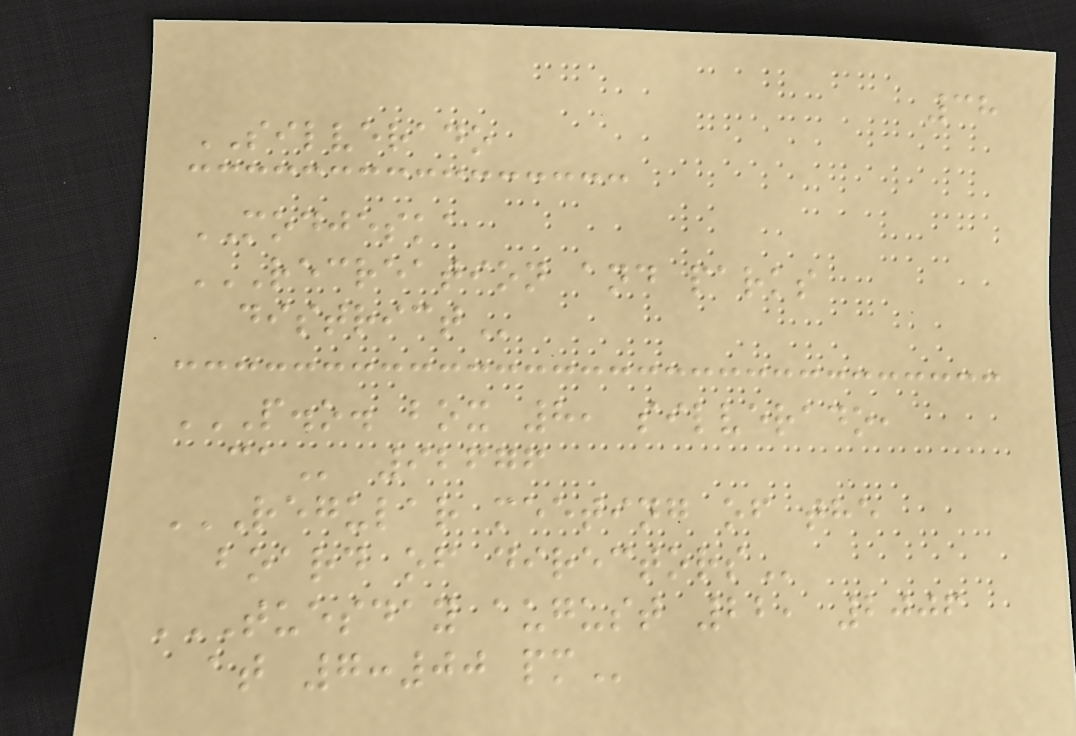38
SILVERADO
MODJESKA
RECREATION AND PARKS
DISTRICT
P.O. BOX 8, SILVERADO,
CA 92676
REGULAR MEETING OF THE
BOARD OF DIRECTORS
TUESDAY AUGUST 22, 2006
AT 7:00 PM
